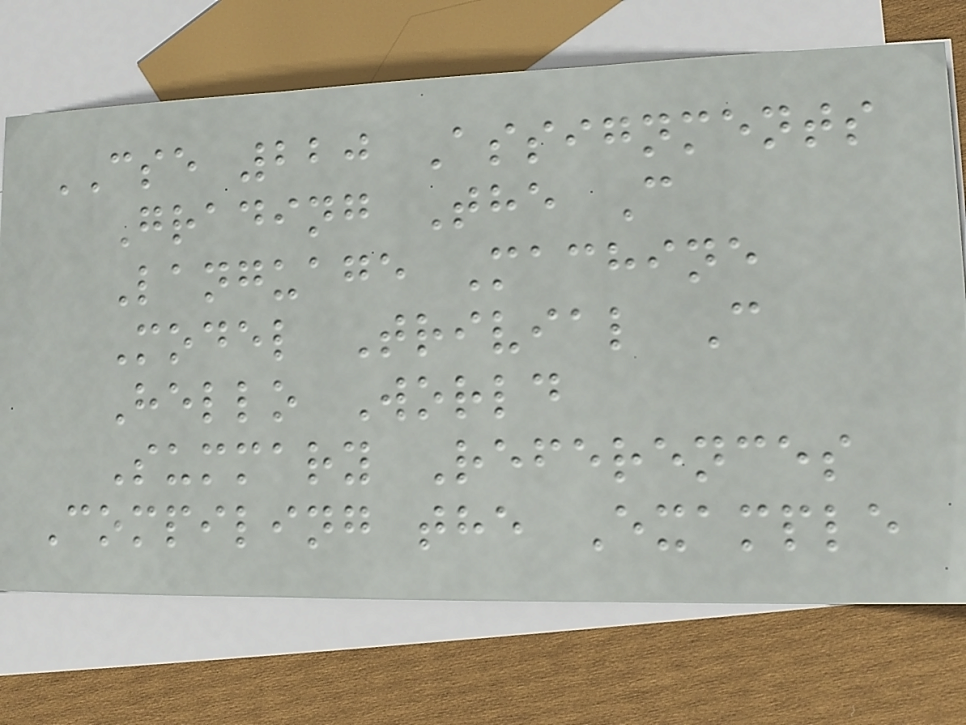CSE 220 Assignments
Grading The C
Language Machine
Model Trivial C
Hello World
Summary References
Compiling the Example
